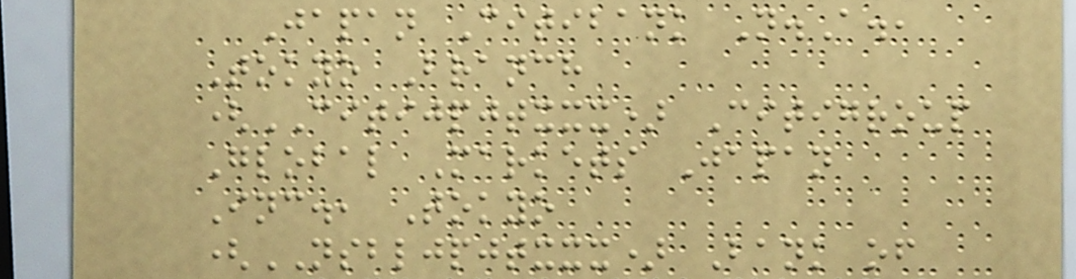Japan Citibank N.A.,
Tokyo Branch
(CITIJPJTXXX) Citigroup
Global Markets Japan
Inc., Tokyo
(NSBLJPJTXXX) Bank of
